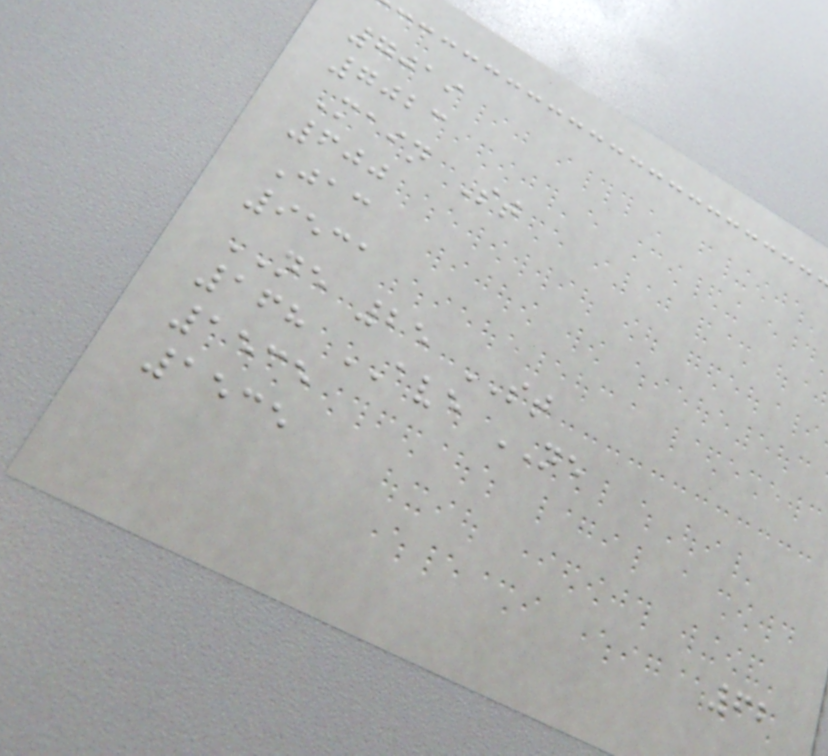7019
7023
Main St
600
Jac
9531
NE 25 ST
168 AVE NE
1535
1535
62
